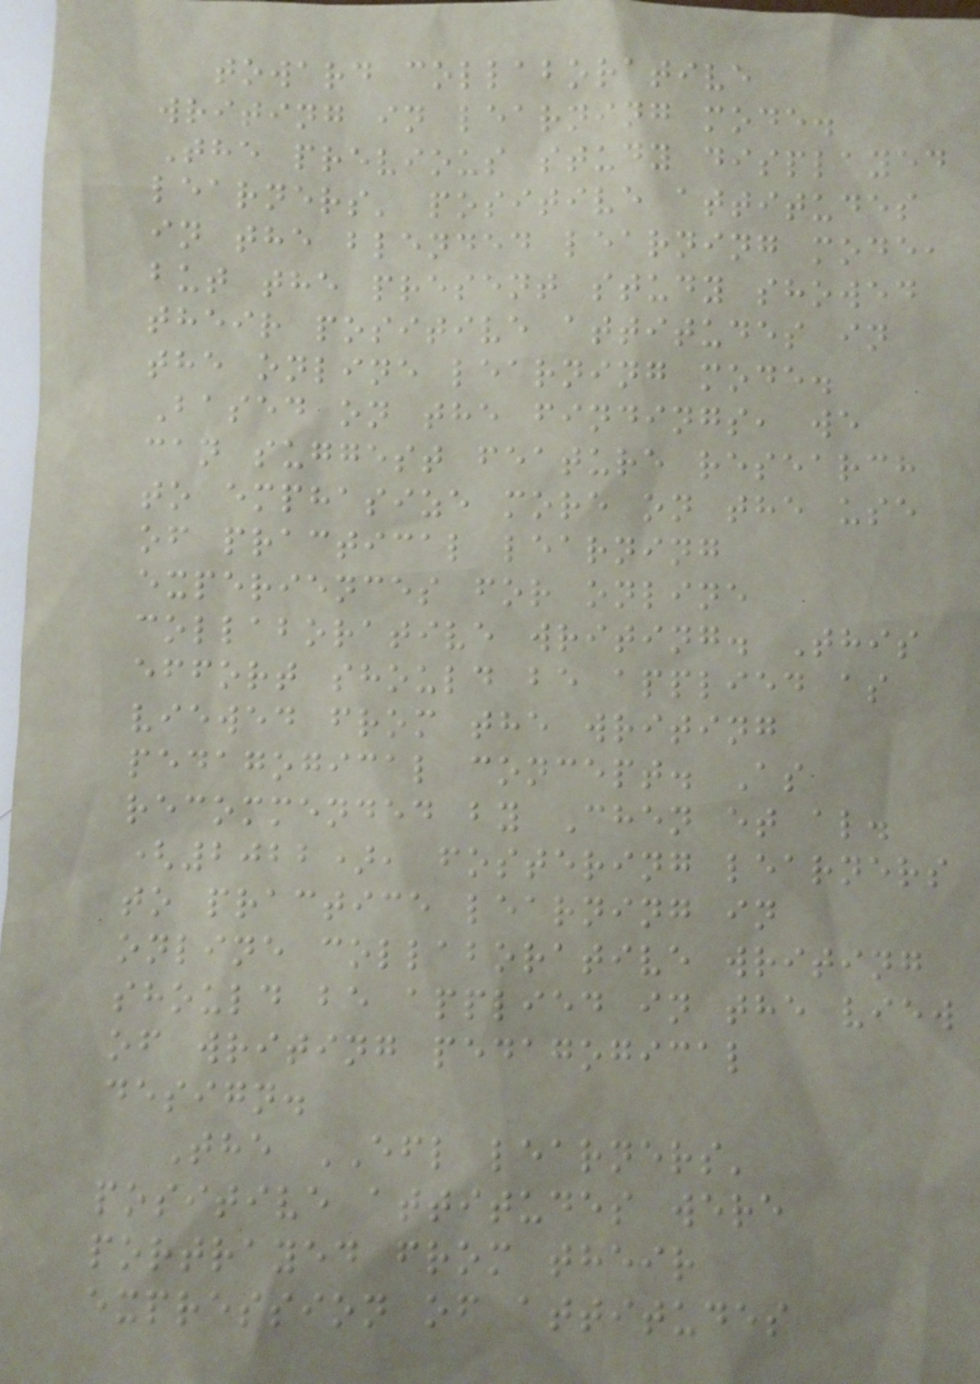toward collaborative
writing in learning mode.
The previous study displayed
learners' positive attitudes
in the blended learning mode,
but the present study showed
their positive attitudes in
the online learning mode.
Based on the findings, we
can suggest feature research
to emphasize more on the use
of practical learning
experiences for online
collaborative writing. This
effort should be applied as
viewed from the writing
pedagogical concept. As
recommended by Chen et al.
(2022), fostering learners
to practice learning in
online collaborative writing
should be applied in the view
of writing pedagogical
design.
The EFL learners'
positive attitudes were
portrayed from their
expression of attitudes
